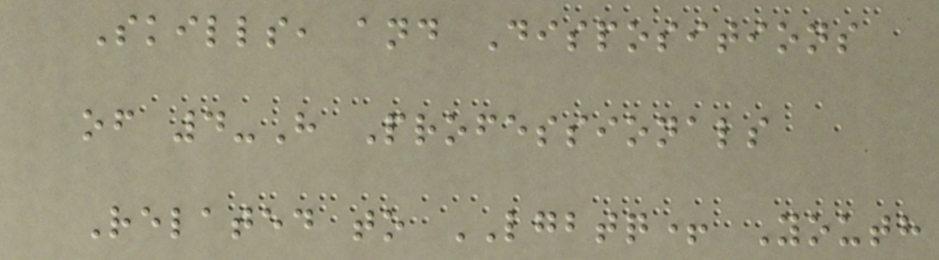Skills, and Dispositions
of 4-H Professionals
Related to LGBTQ+ Youth
